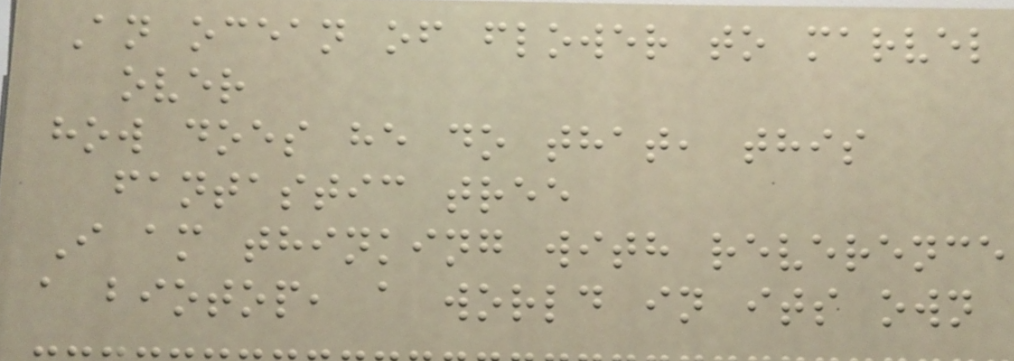An ocean of flower to marvel
over
how does he do that, this
fantastic tree
I am thinking with reverence
a biotop, a world in its own
